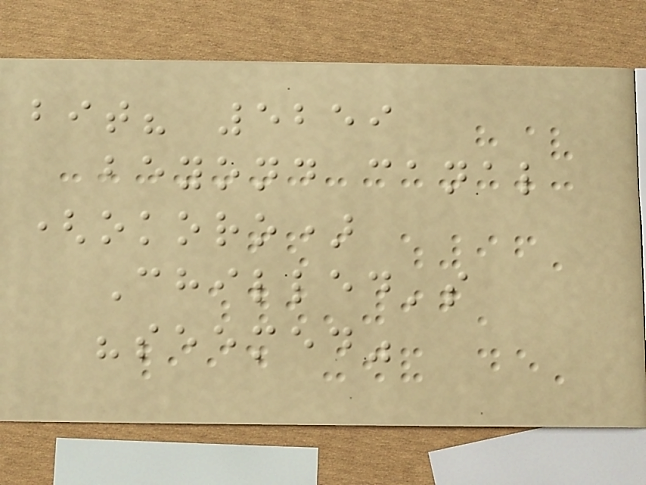bit? 5259
beyond canal
(okoro)
Chilled's
"seemed"
